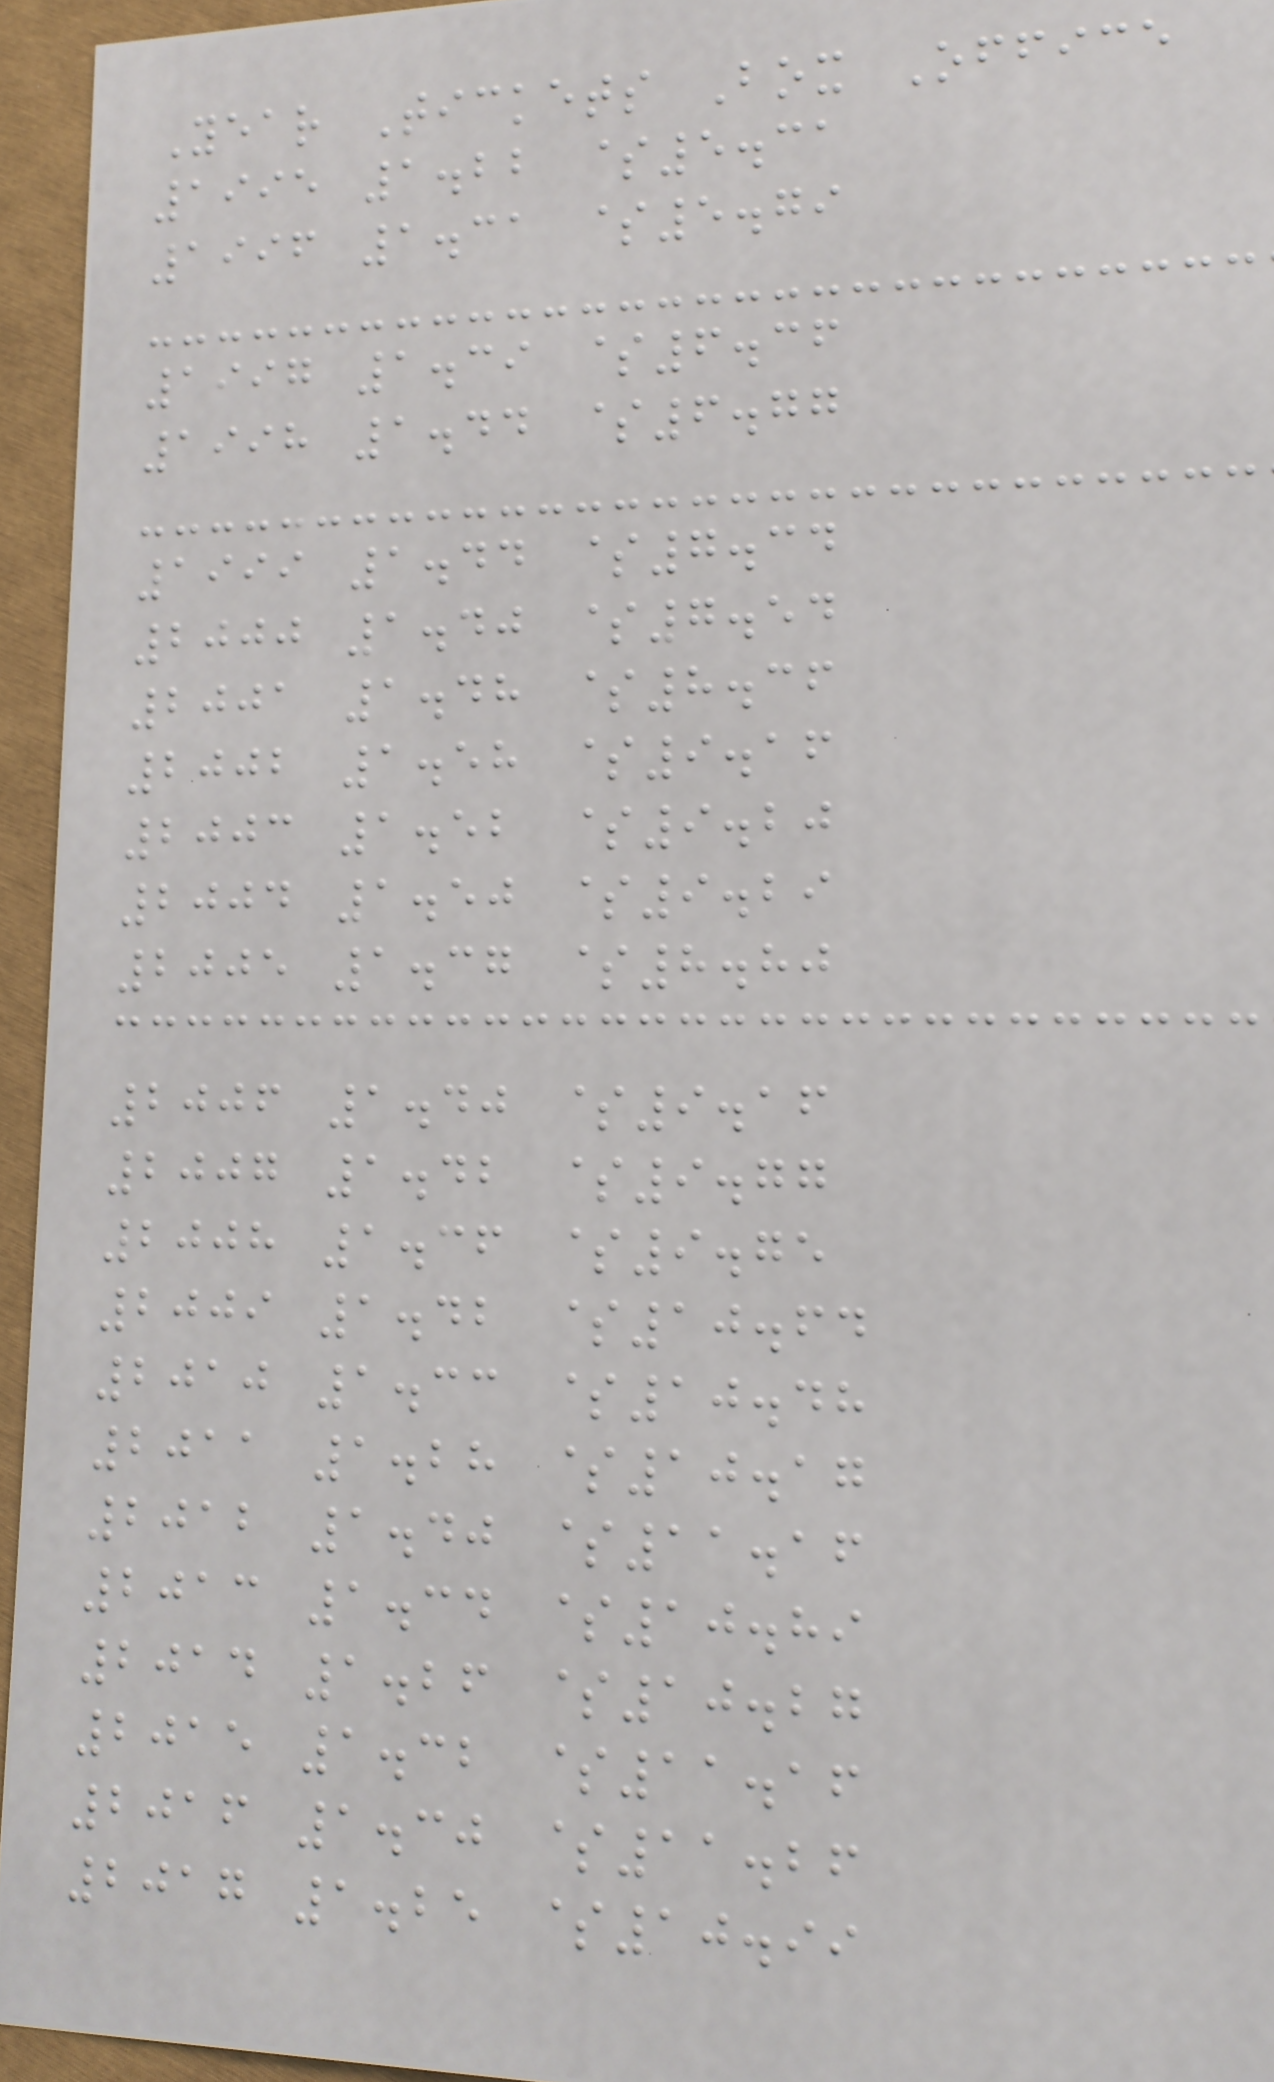Year Tickets Box Office
1995 1.22 $5.31
1996 1.31 $5.79
1997 1.39 $6.36
1998 1.44 $6.77
1999 1.44 $7.34
2000 1.40 $7.54
2001 1.48 $8.36
2002 1.58 $9.16
2003 1.52 $9.20
2004 1.50 $9.29
2005 1.37 $8.80
2006 1.40 $9.16
2007 1.42 $9.77
2008 1.36 $9.75
2009 1.42 $10.64
2010 1.33 $10.48
2011 1.28 $10.17
2012 1.40 $11.16
2013 1.34 $10.89
2014 1.26 $10.27
2015 1.32 $11.16
2016 1.30 $11.26
2017 1.25 $10.99
